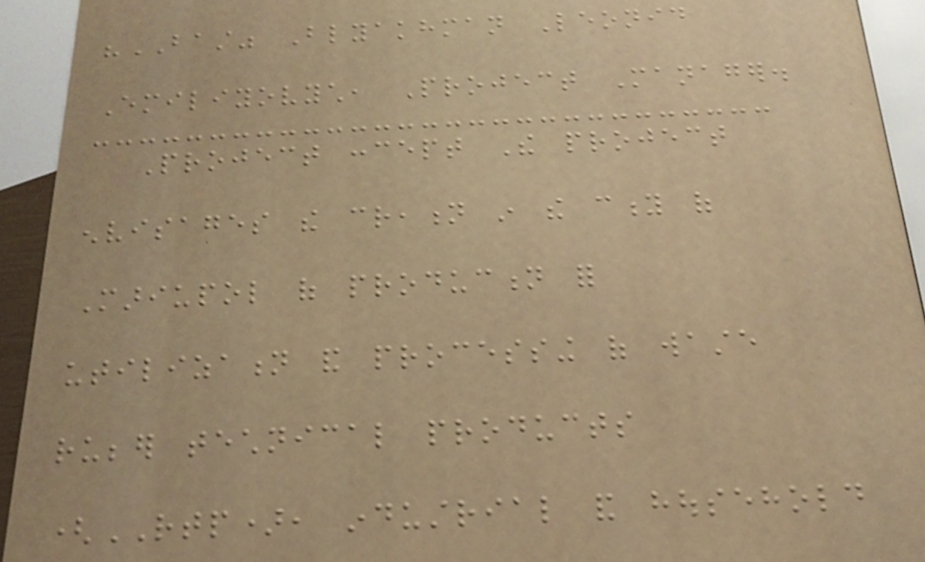"BAST" Blyakhman Leonid
Emiliyovych, Project Manager.
Project concept The project
envisages the creation in the city of
Mariupol of production for
utilization and processing of waste
rubber technical products
(RTP), industrial and household
